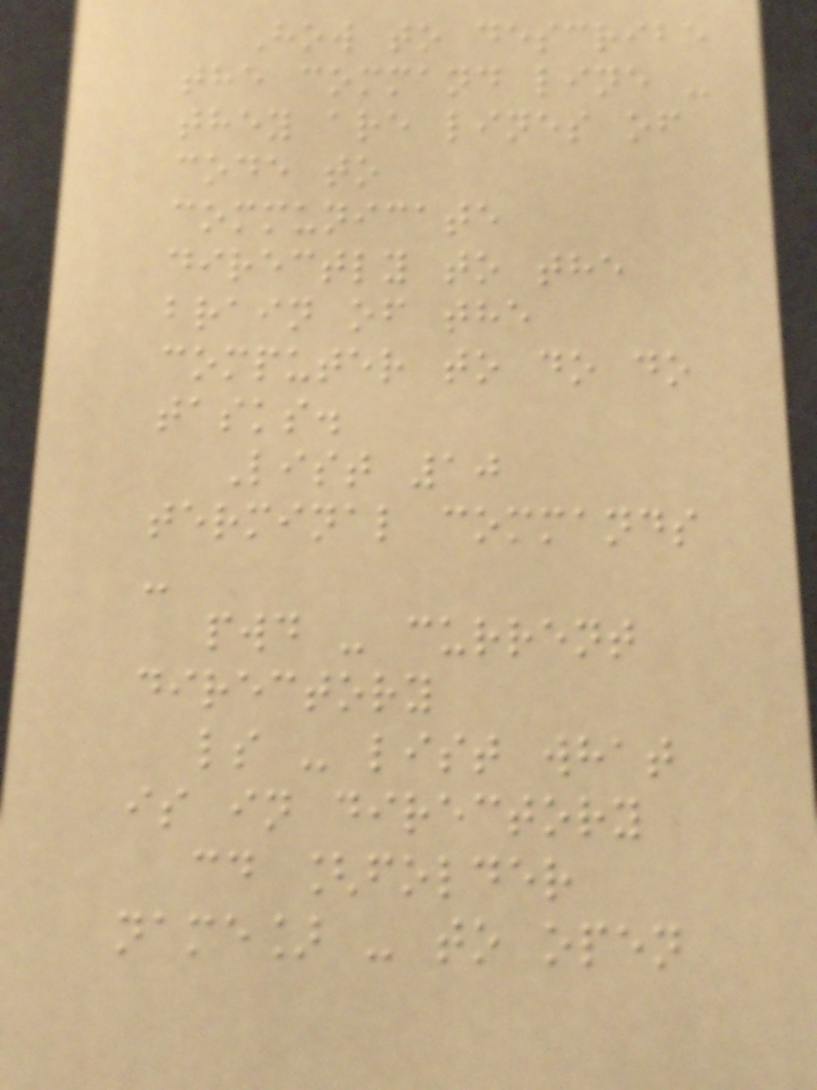How to describe
the command line -
they are lines of
code to
communicate
directly to the
brain of the
computer to do do
tasks.
List 10
terminal commands
-
pwd - current
directory
ls - list what
is in directory
cd [folder
name] - to open
